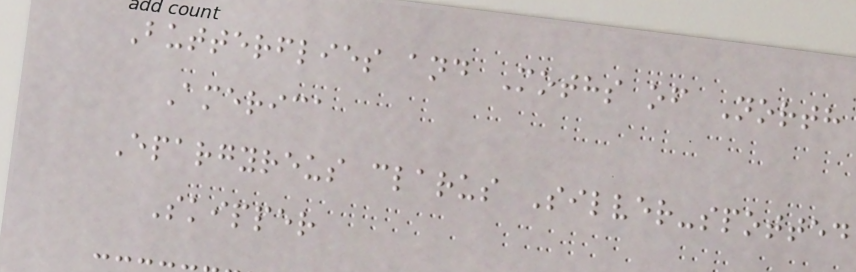Butterflies and Moths of North
America
Epargyreus clarus Silver-spotted
Skipper
